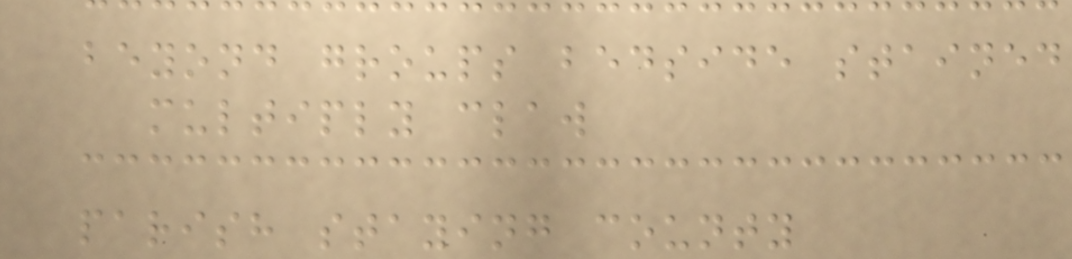beyond groups bedside stained
multiply claw
parish staying county
